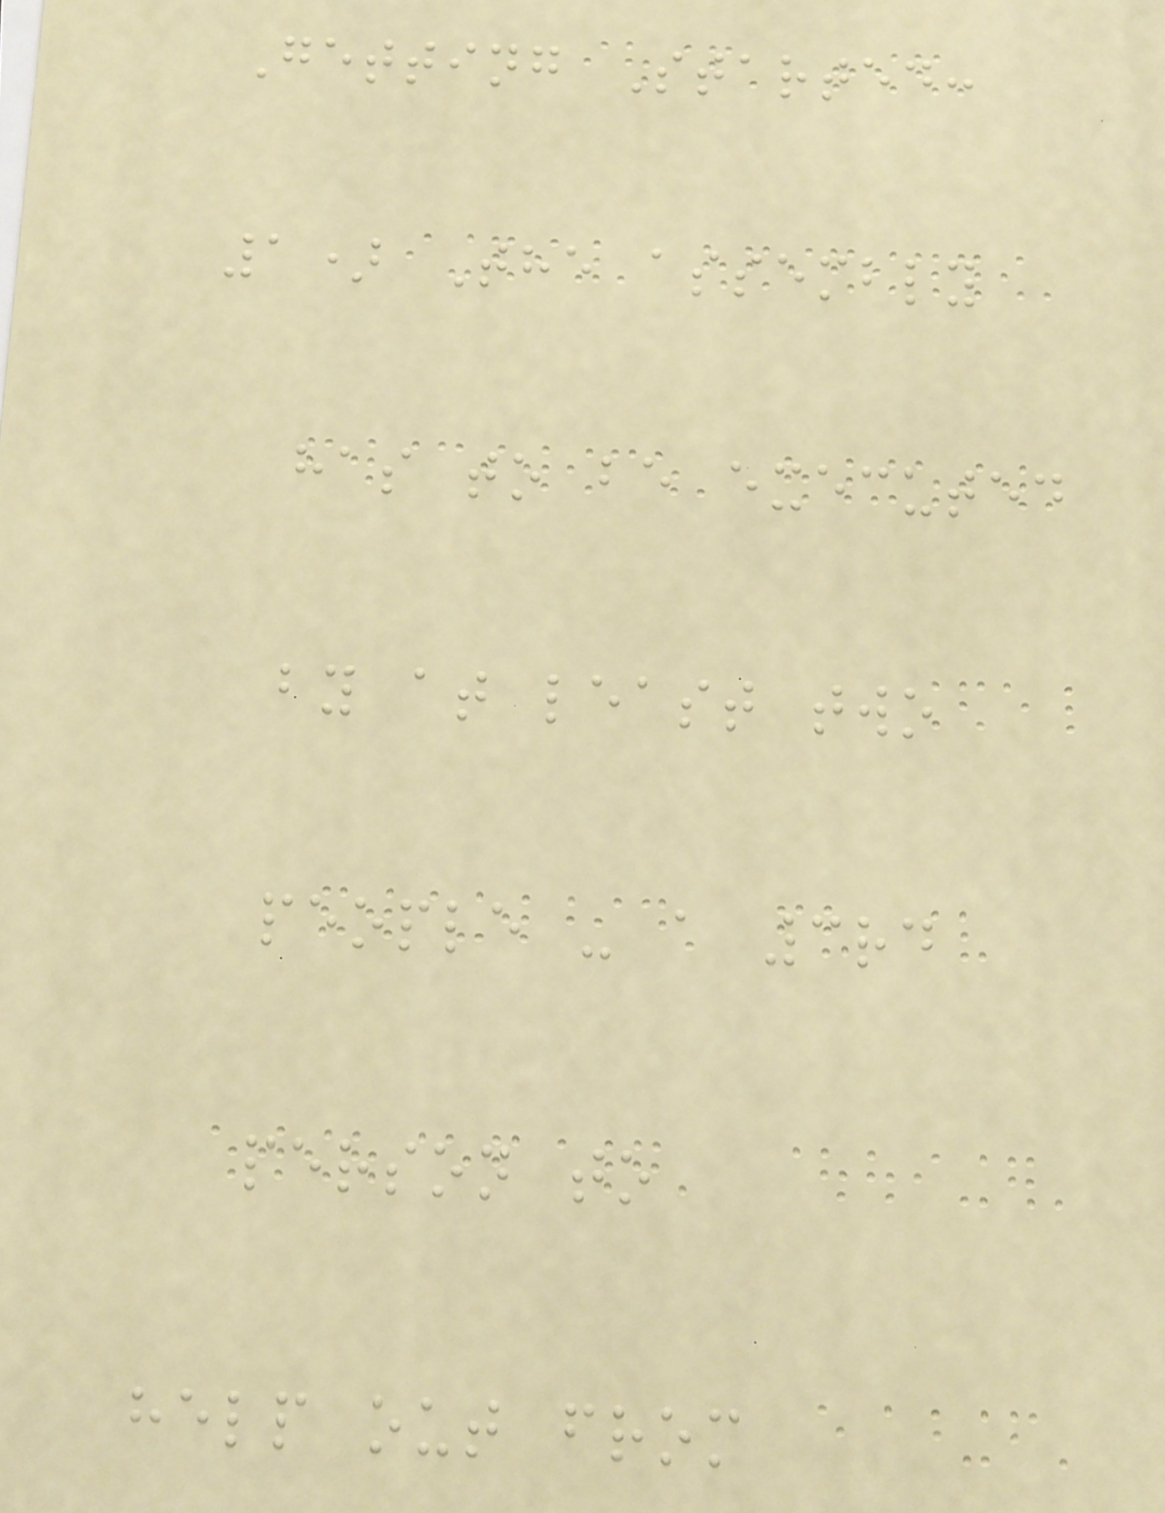Getting Started:
1) The assembly
has to be executed
by at least two
people - a 3rd
person to
help out from
